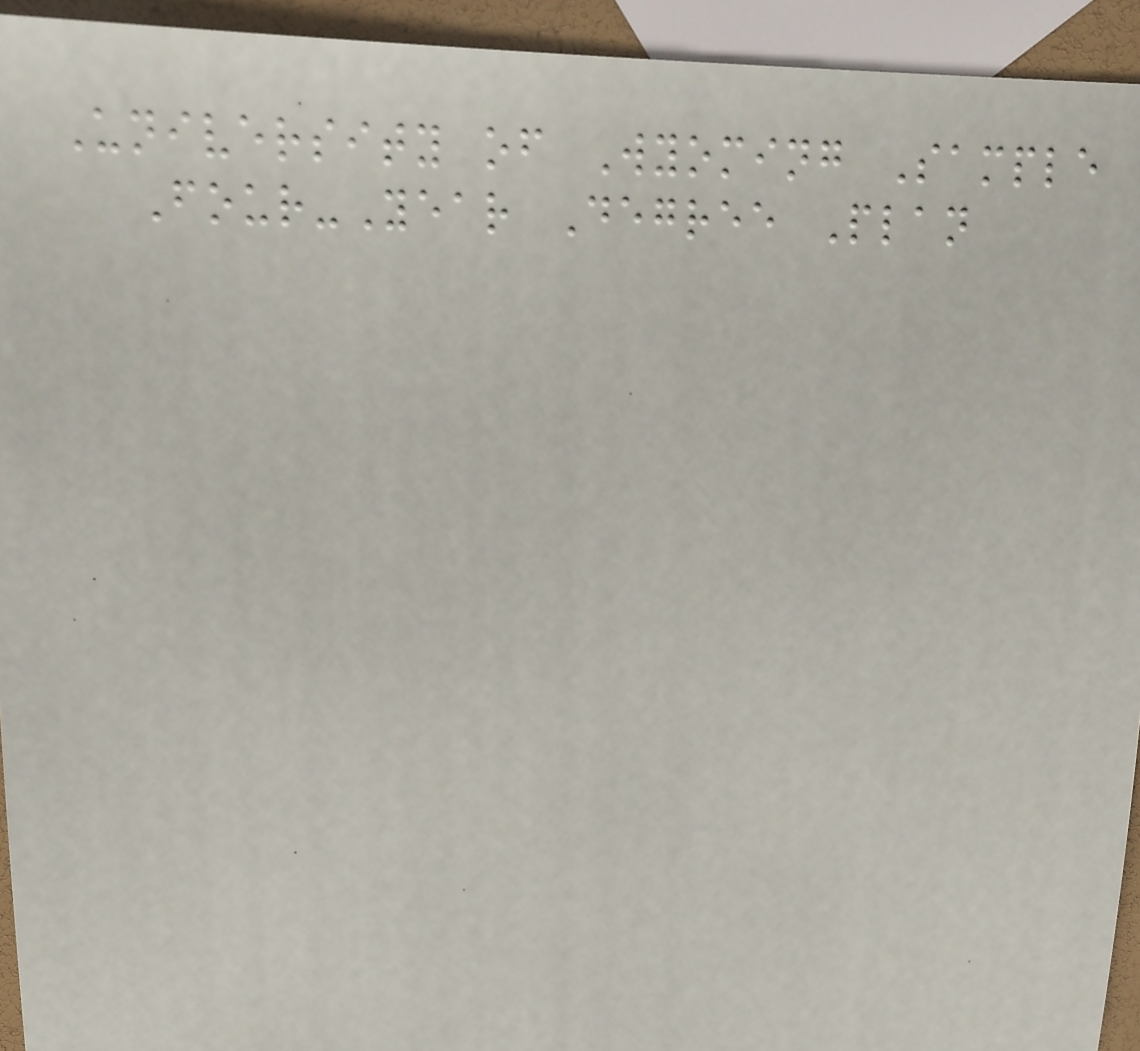University of Wyoming Sample
Four-Year Degree Plan
